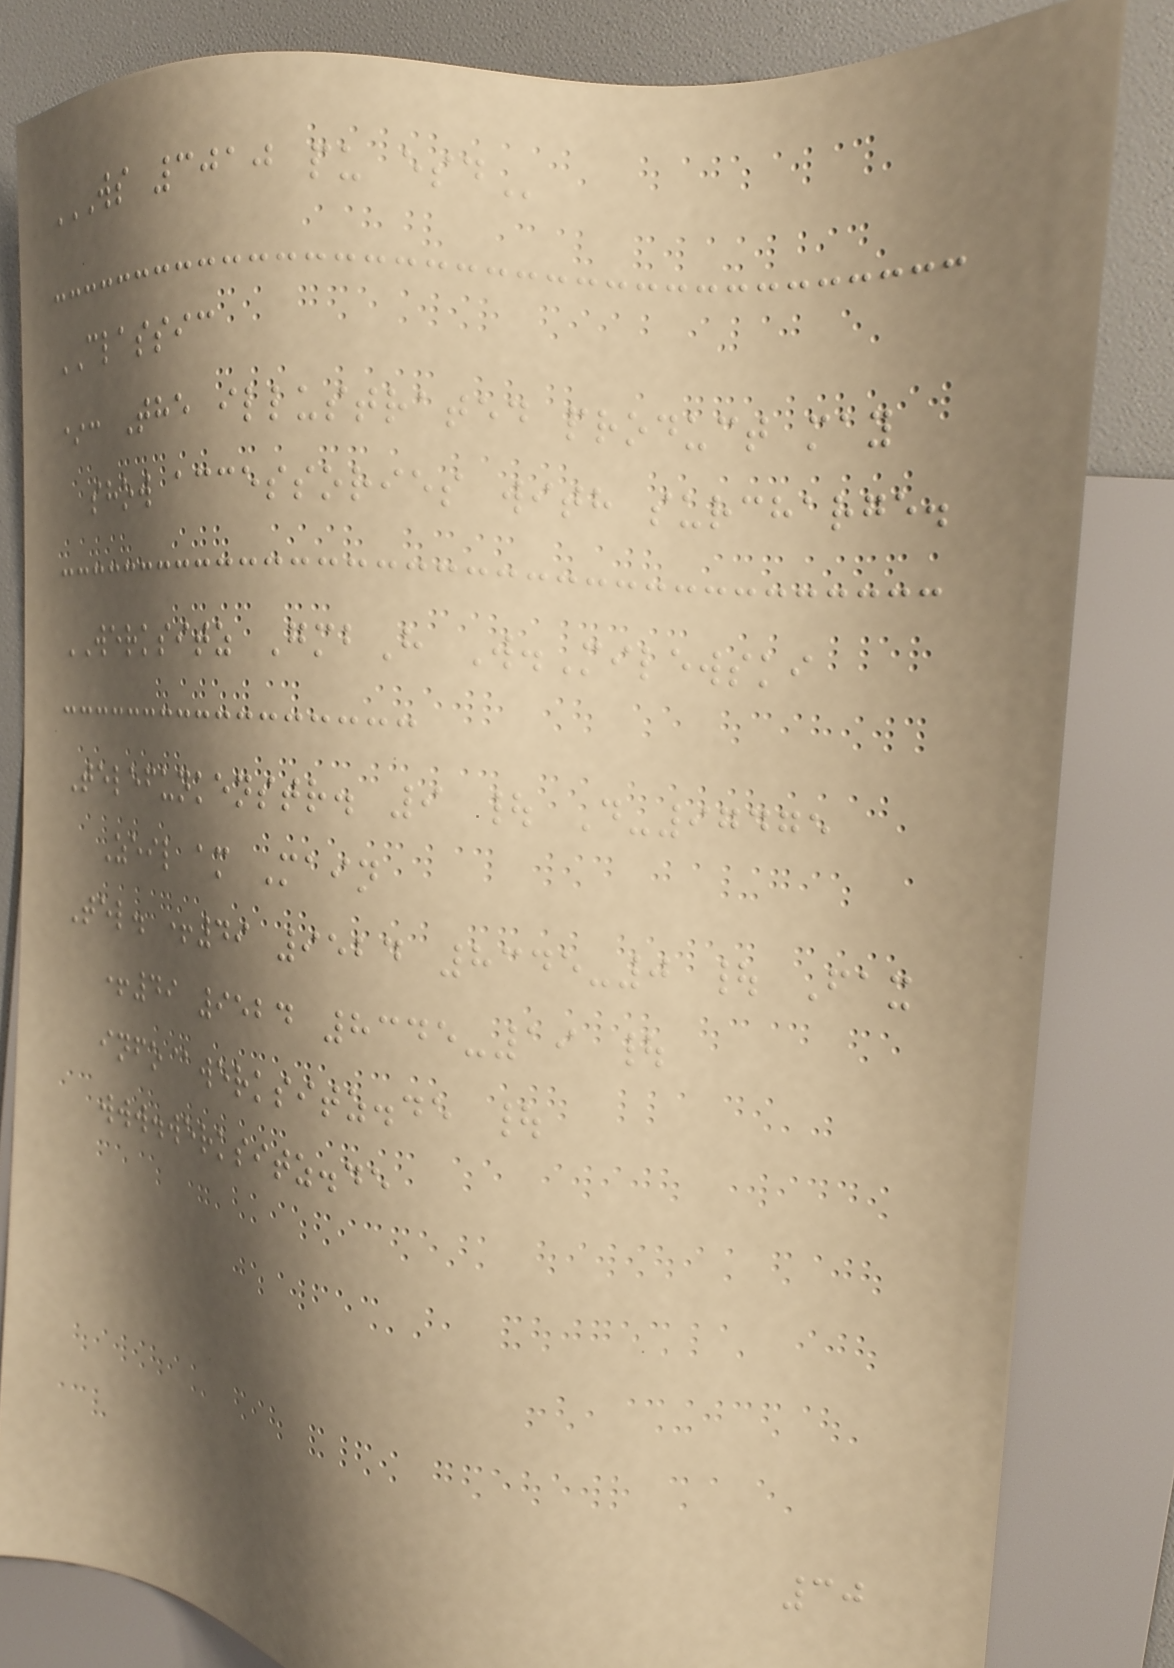WS 3010 PU ESD
CLASSIC
*: The illustrated product may
show accessories with surcharge.
WERKSITZ GmbH W.Milewski
Telefunkenstr. 9 | D-97475
Zeil am Main
Tel. +49 9524 8345-0 | Fax
+49 9524 8345-19 |
info@werksitz.de |
www.werksitz.de
30
